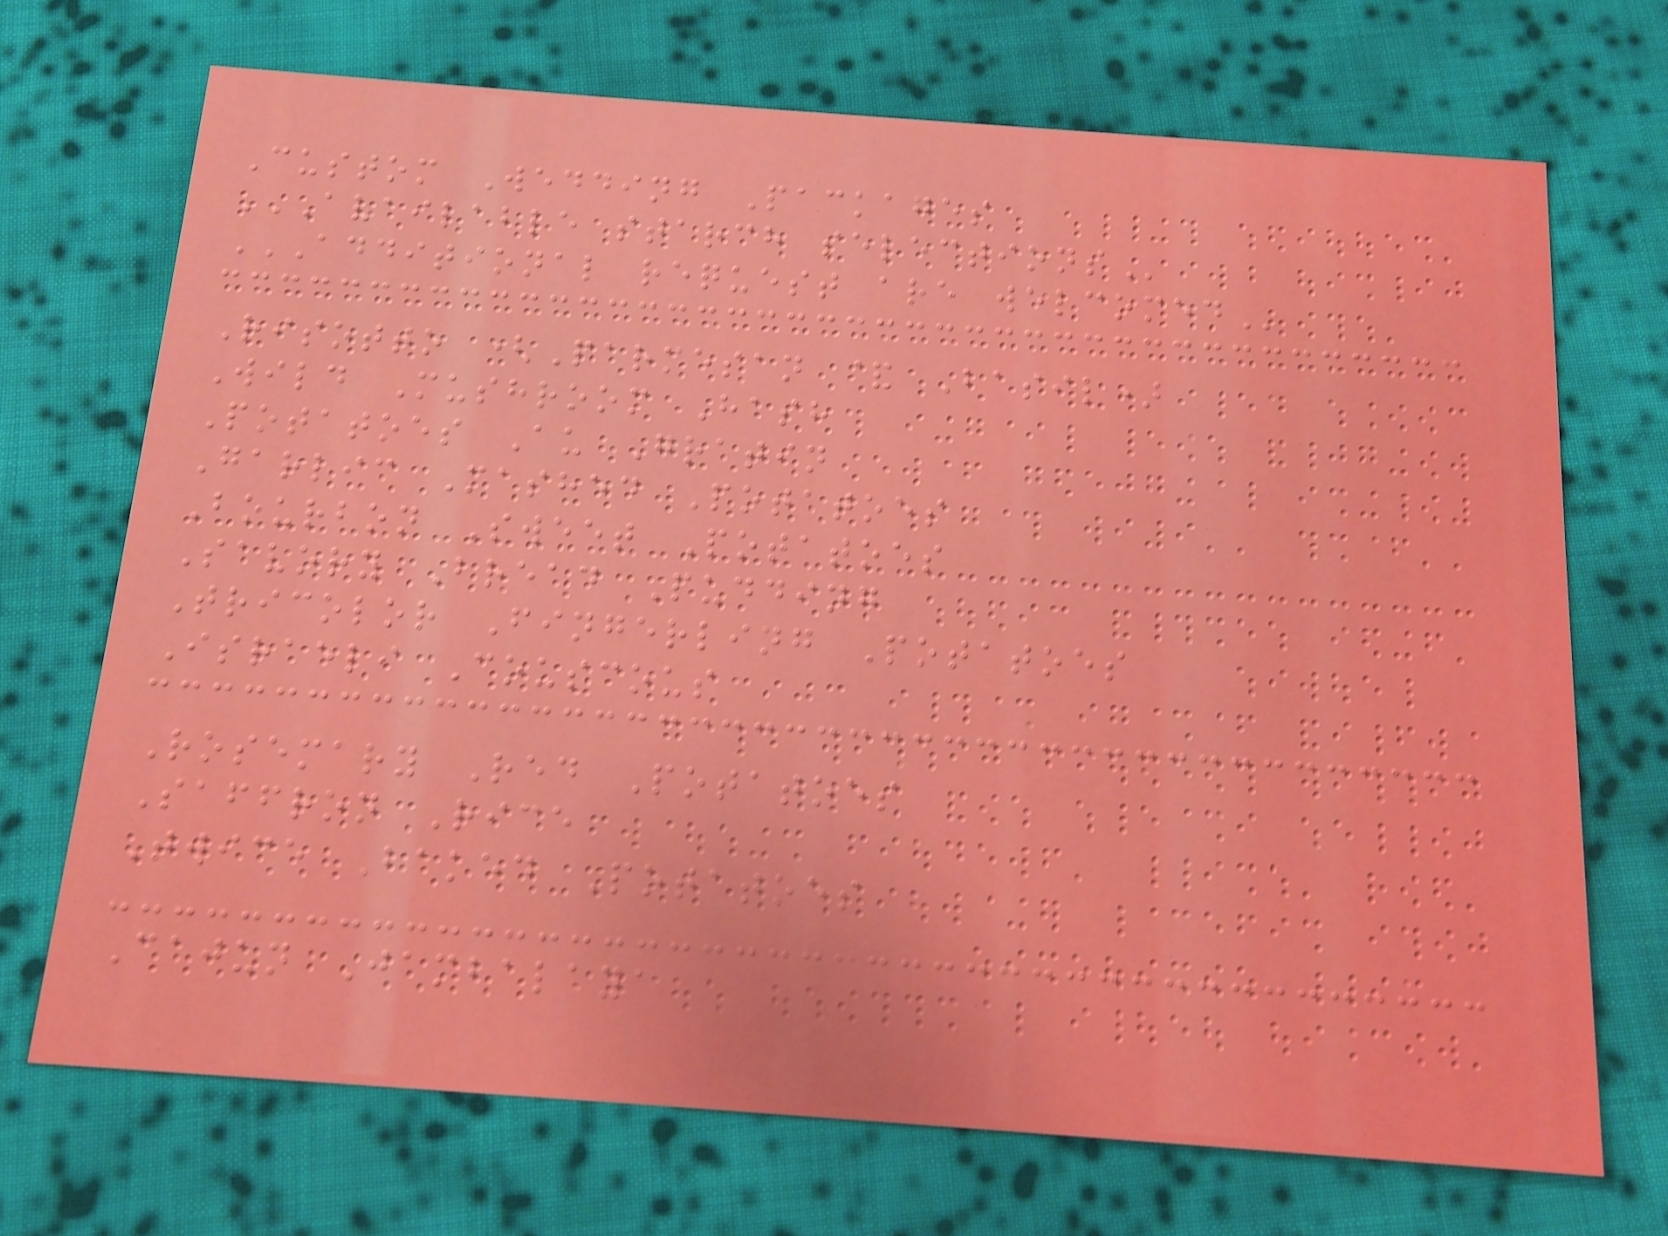Custom Wedding Packages
AVAILABLE STARCH SELECTIONS
ADDITIONAL REQUEST ARE WELCOMED
Risotto (Parmesan & Basil)
Wild Mushroom Hash
Potatoes Au Gratin
Garlic Mashed Potatoes
Bourbon Sweet Potatoes
Savory Bread Pudding
Tricolor Fingerling Potatoes
Israeli Couscous
Rosemary Red Potatoes
Saffron Rice
Twice Baked Potatoes
Cajun Jambalaya
